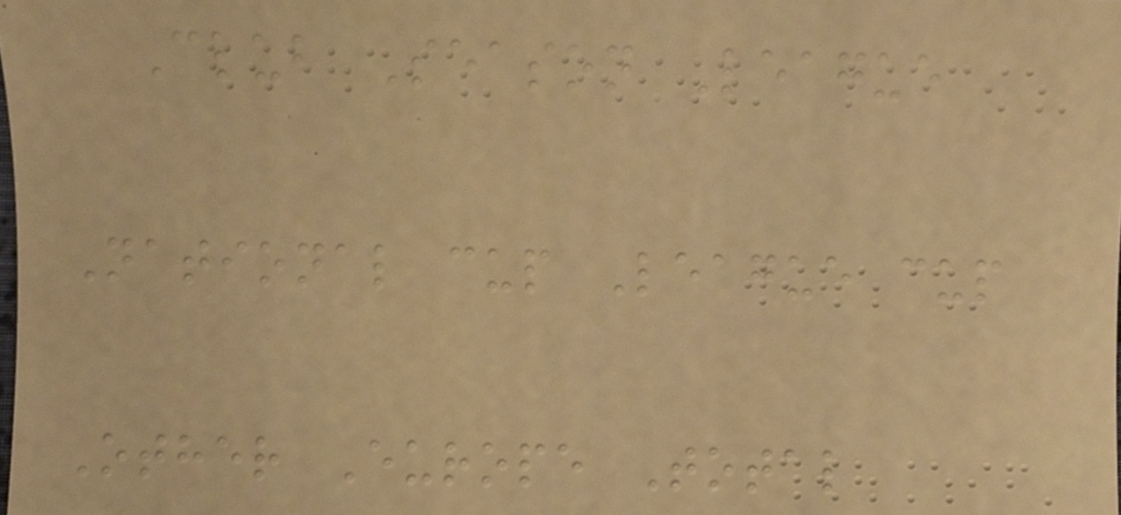Club Season League
National cup League cup
Other Europe Total
